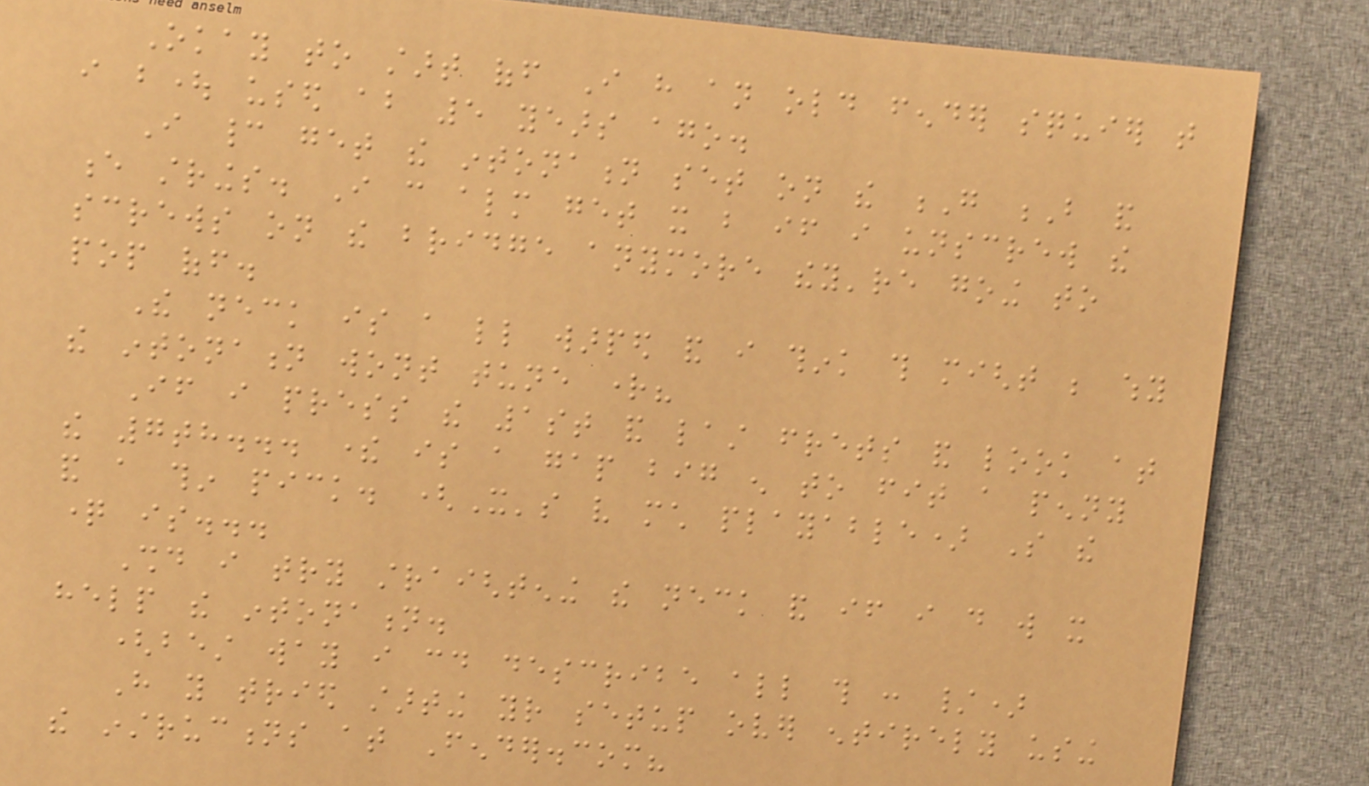Okay to start off I have an old fender squier that
i bought used about 5 years ago.
I cannot get the intonation set on the G B and
e strings. I can almost get it but if i unscrew the
screws on the bridge anymore they're going to
pop off.
The neck is a little warped and i think this might be why
the intonation wont tune right?
If i press the 1st and last frets and look at
the 7th... there is a gap big enough to fit a penny
and a thin pick. (It's very much playable) So the
question is...
Should i try straightening the neck and if i do will it
help the intonation.
(best way i could describe all this : /)
Have you tried starting your setup over entirely using
the instructions at Fender.com?
